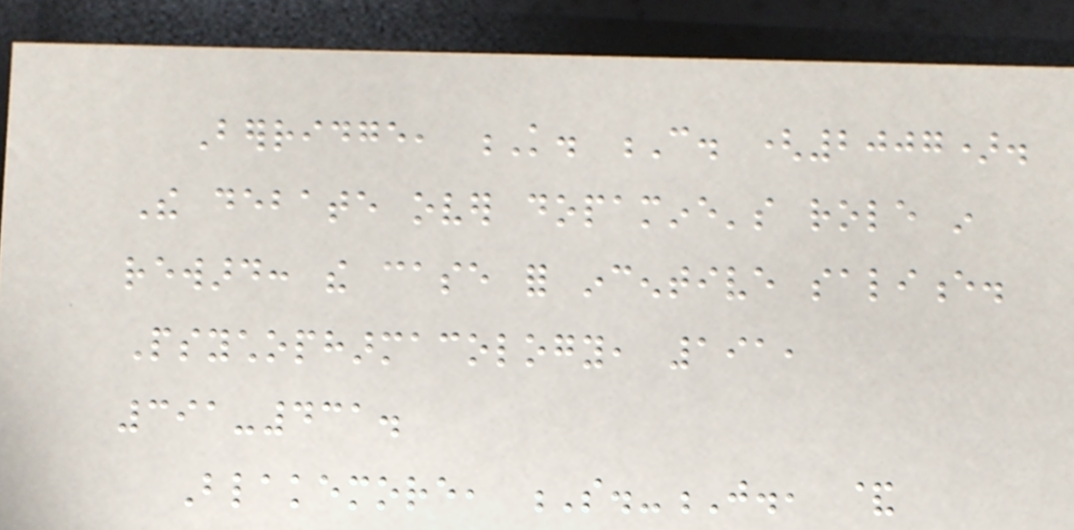Berridge, K. C. (2007).
The debate over dopamine's role in
reward: the case for incentive salience.
Psychopharmacology, 191,
391-431.
Blakemore, S.-J., &
